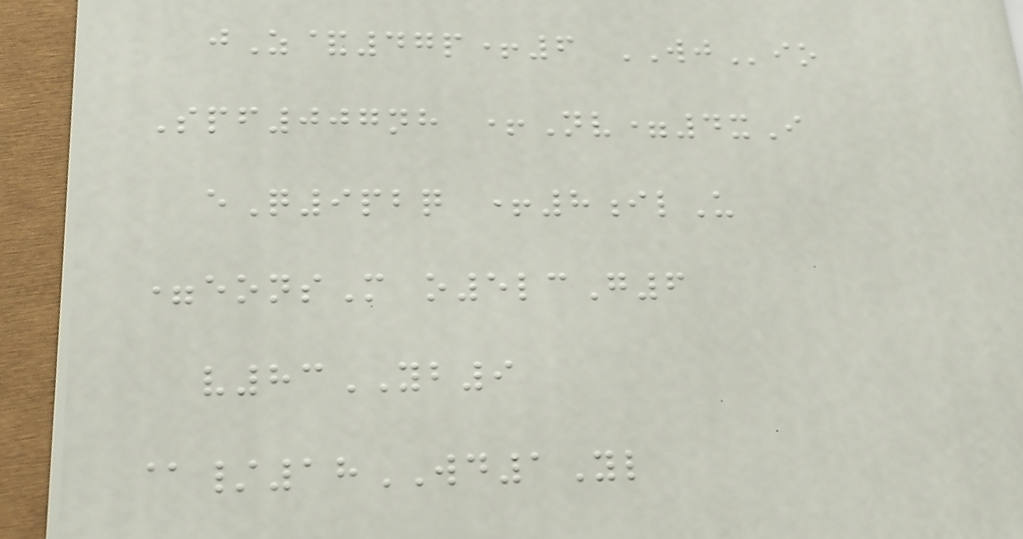jZ&47p+6 WJio
Spf007nh +Nv=4xI
eQ9pbq +8ilU
=eonsM o5lcG6
v83YB9
@/18WD1Yl
